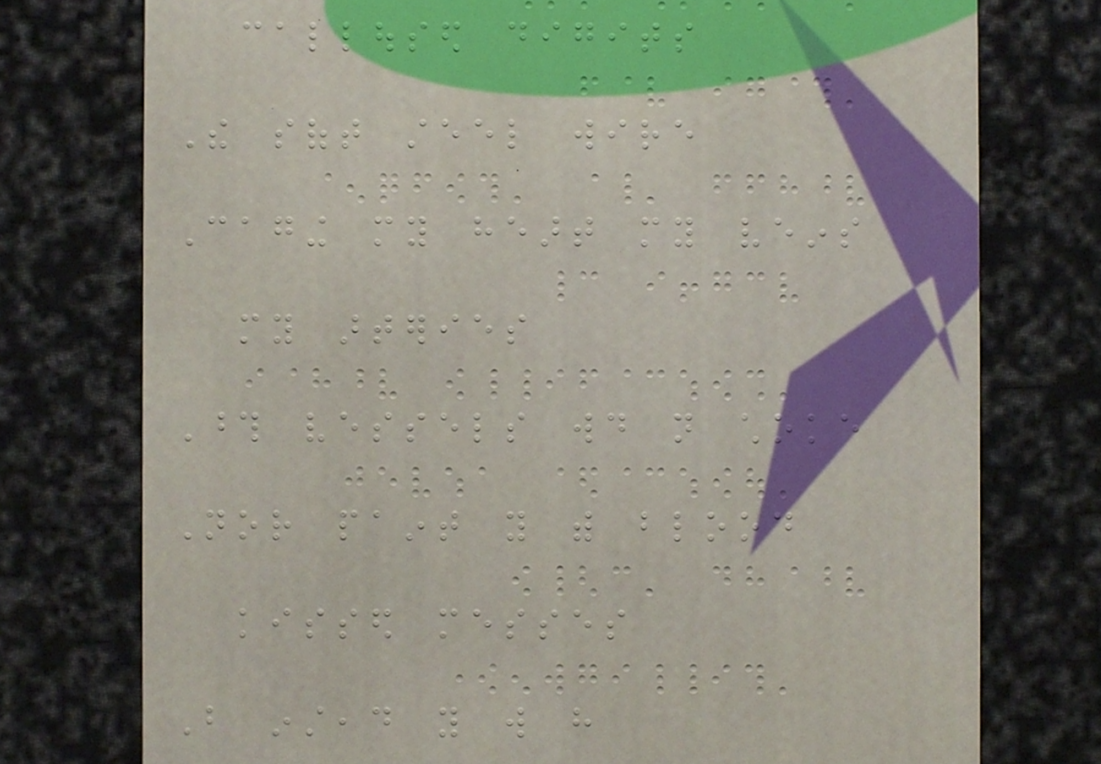calloused digits
The soft steel wire
Caging my heart my veins
my arteries
Those vessels would not choke
Nor paint you with blood
kissed messes
But instead you will have
